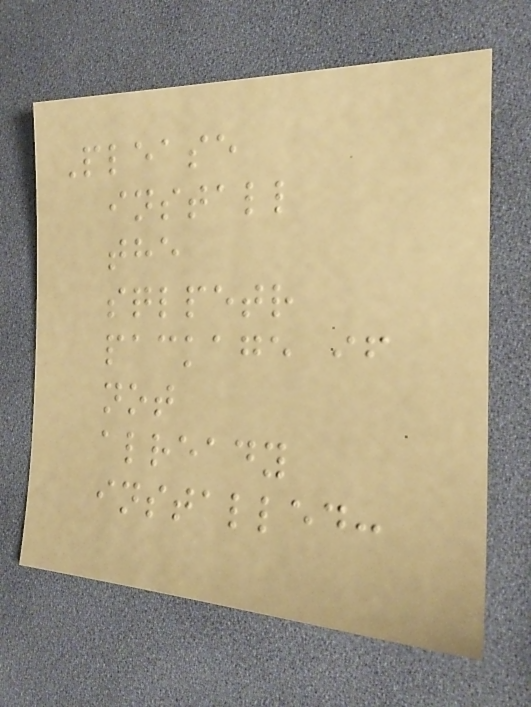Please
install
the
sqlpetr
package if
not
already
installed:
